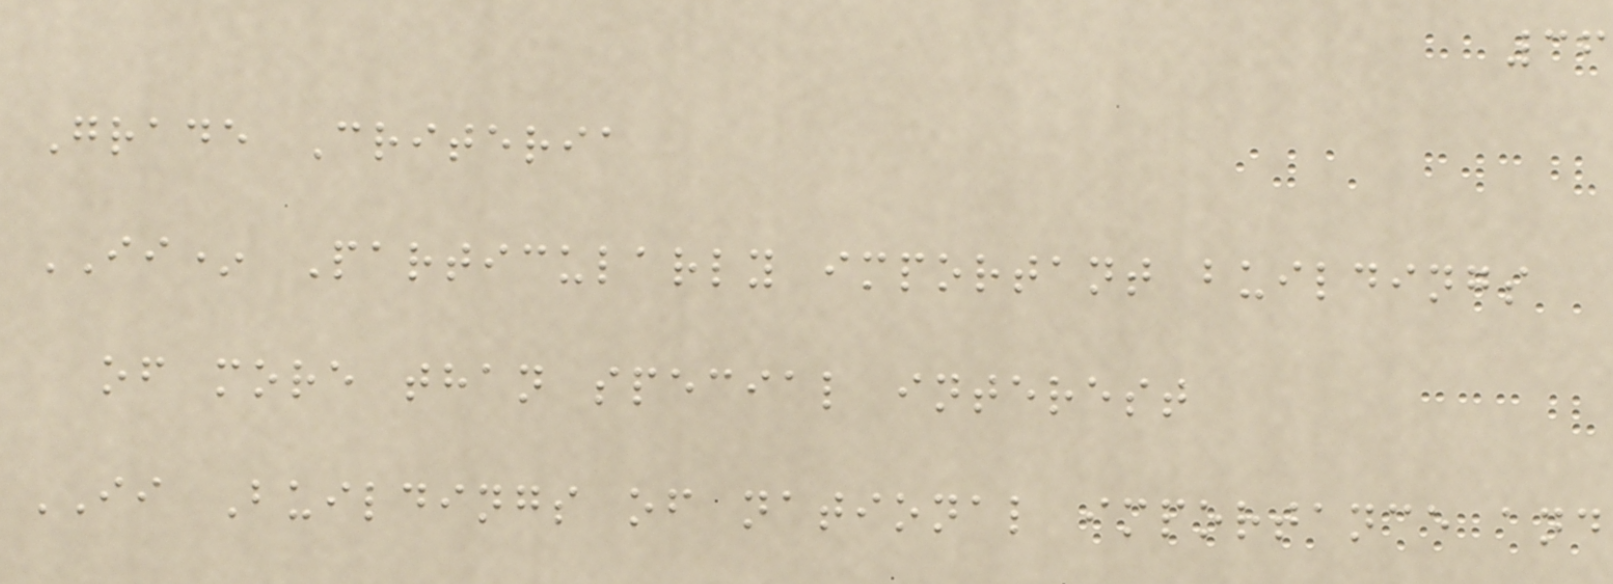36
Grade Criteria
II* Particularly important buildings
of more than special interest
II Buildings of national importance and
